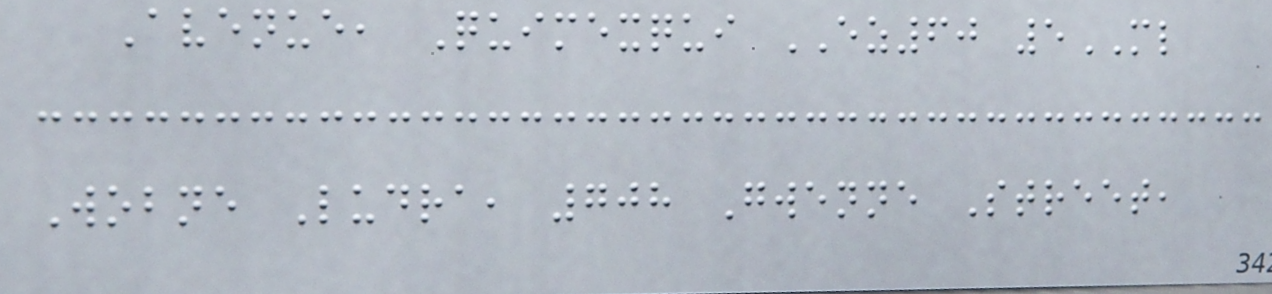Avenue, Quimexqui EZ60 5ML
Wobne Ludra, 708 Gwenne Street,
